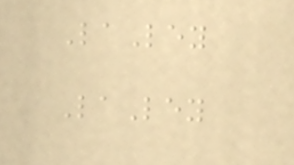LaLey
LaLey
